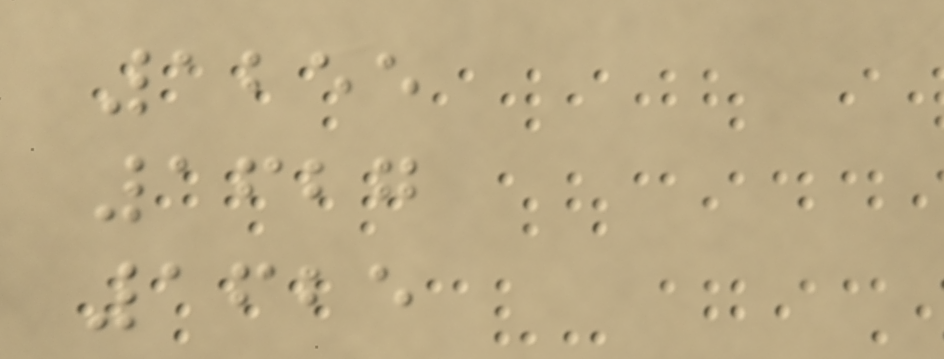1255
1627
1625
